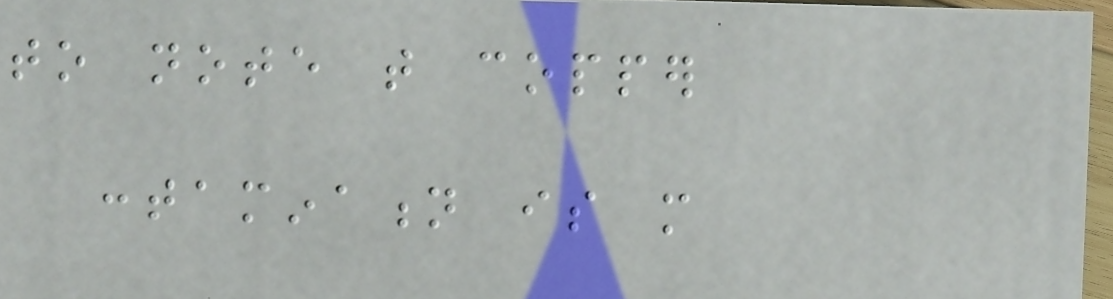to note that copper
contamination is more
